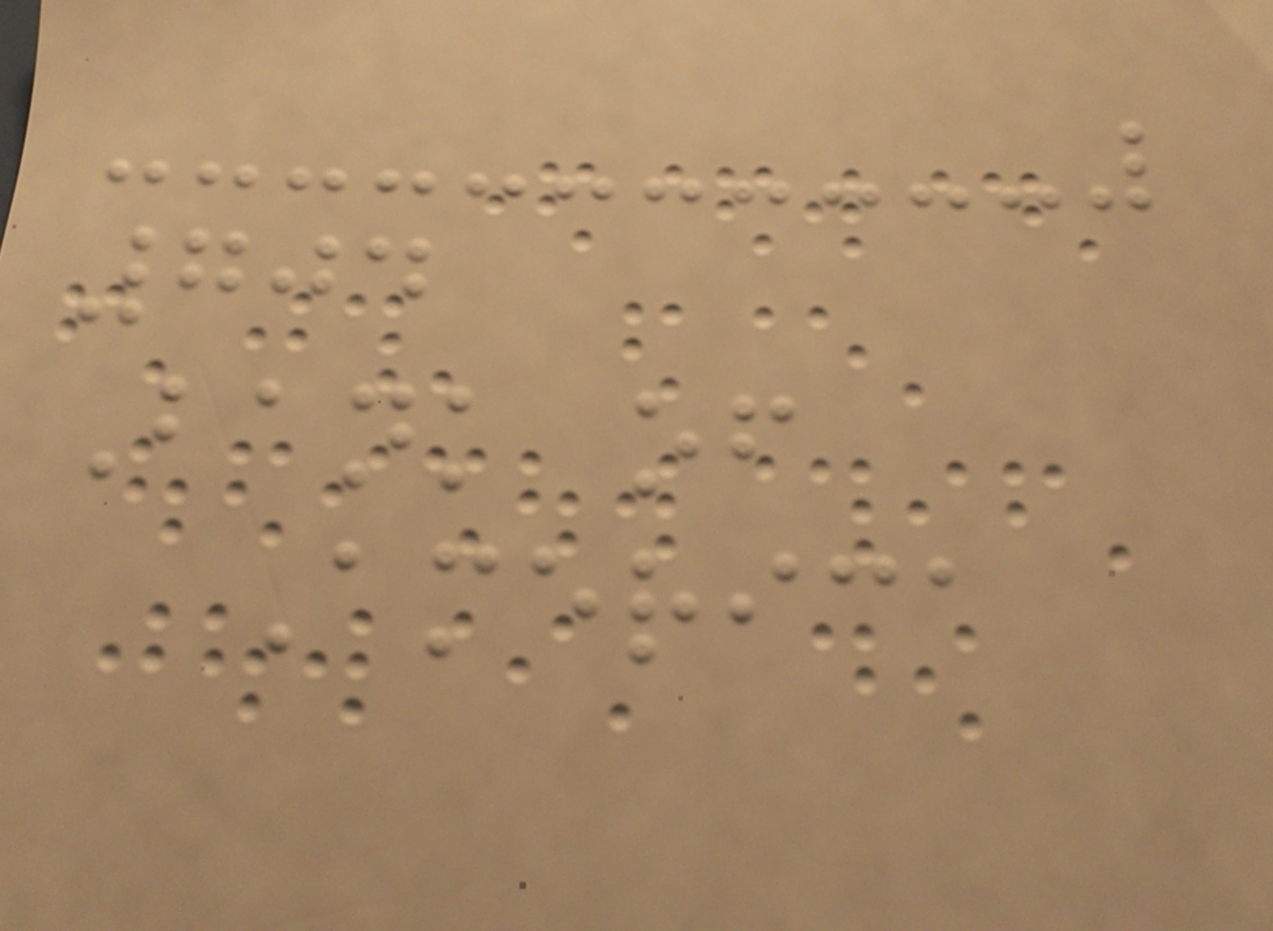704
Bank of
America
